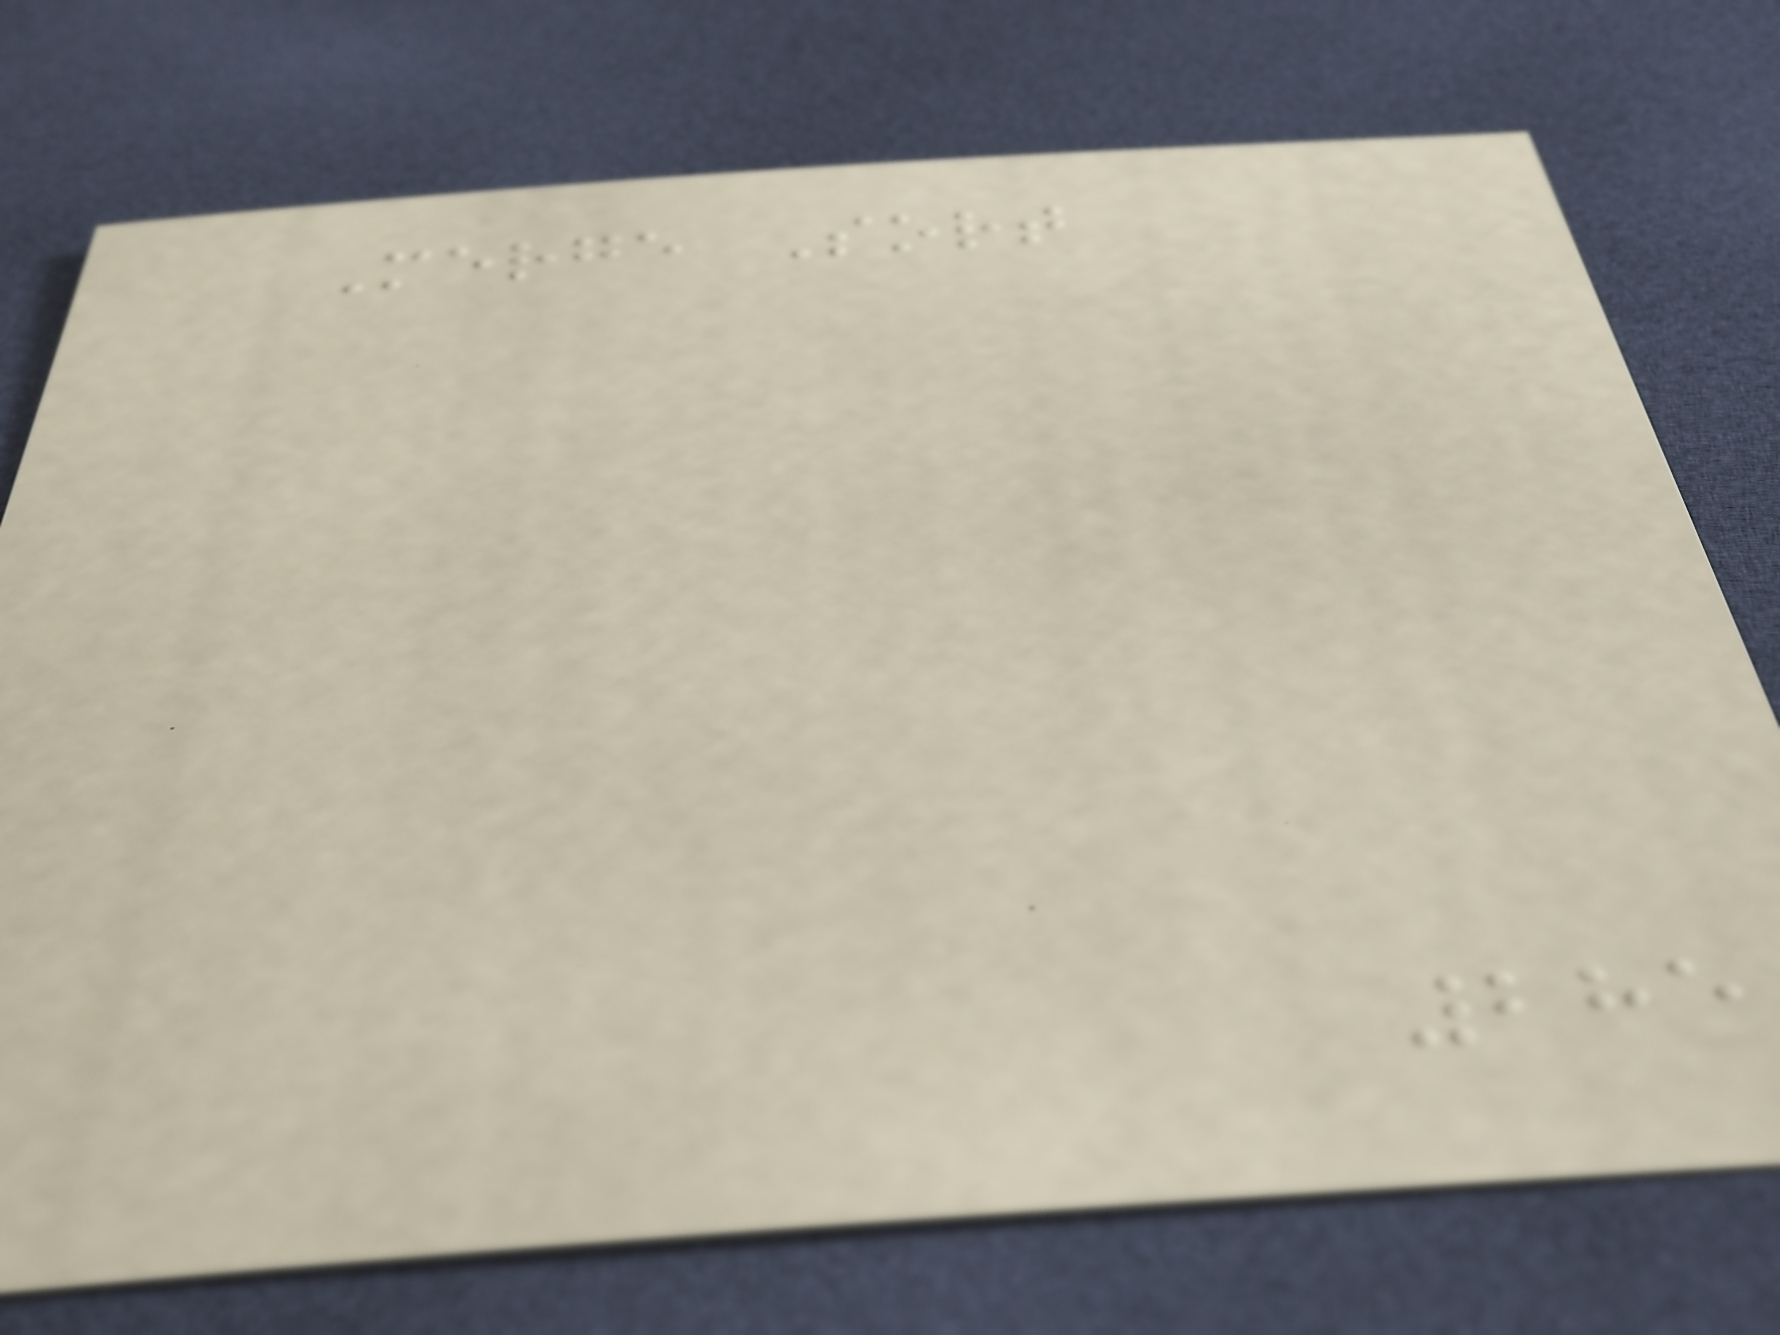Merge Sort
285
